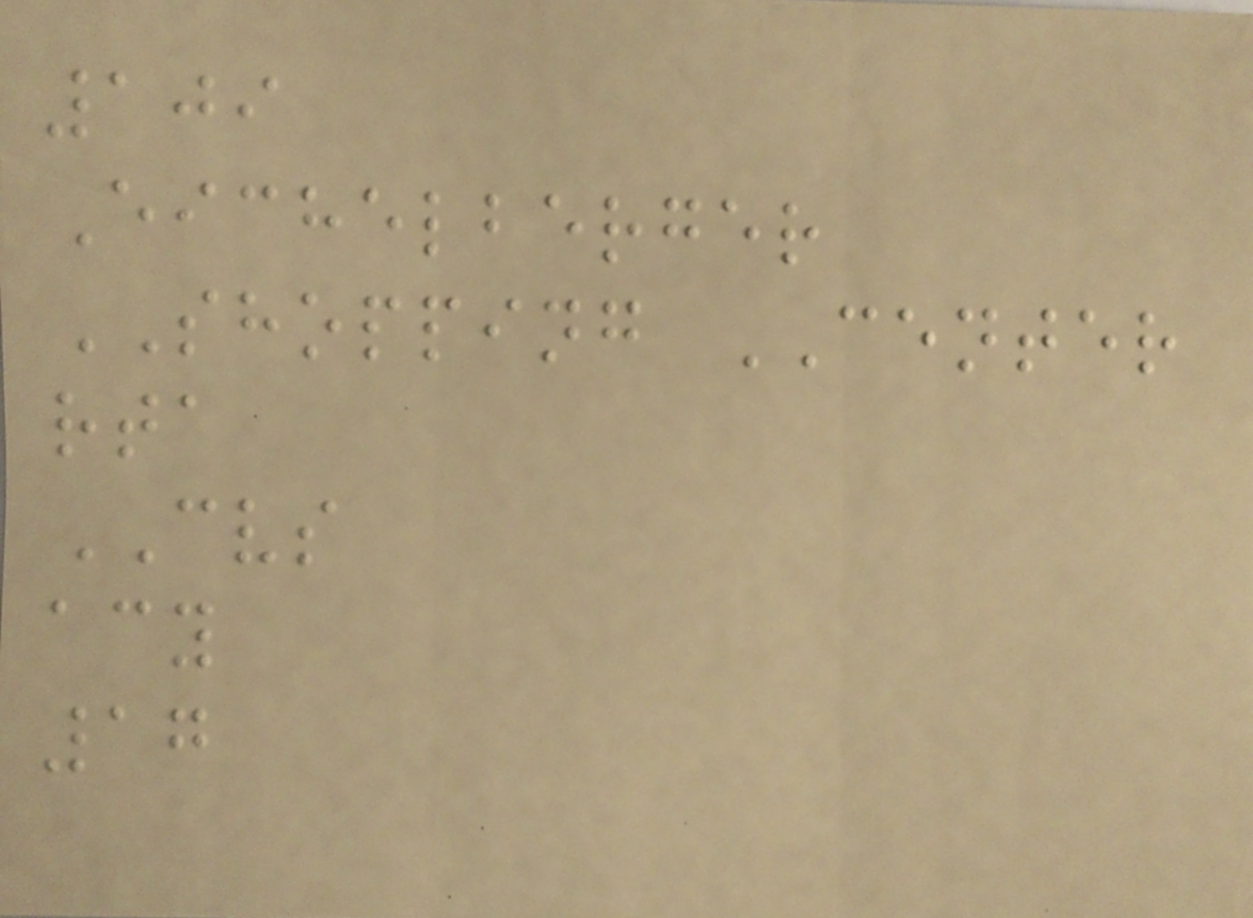109
Eichelberger
SHOPPING CENTER
rta
CVS
acy
17
